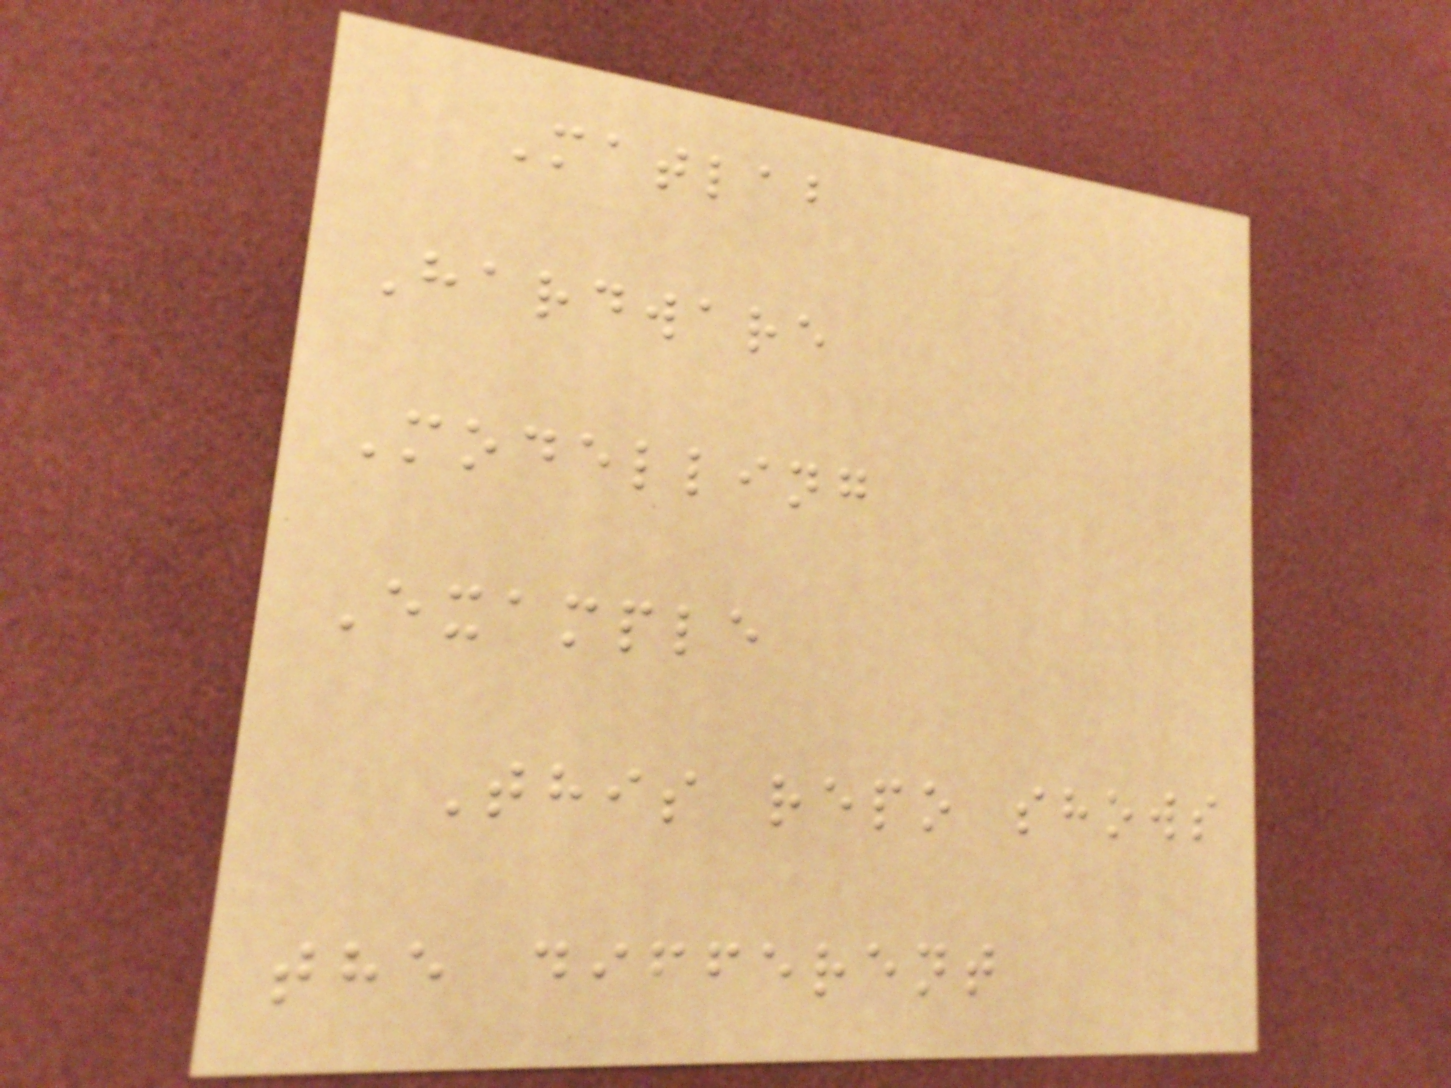Matlab
Hardware
Modelling
Example
This repo shows
the different
